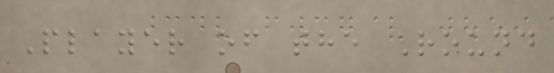Player of the Round
